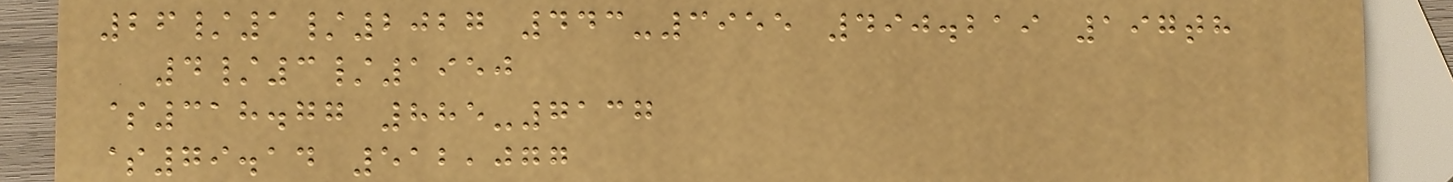26/1/2027 443-3955 490.219 197th
4/3/1950
$318.77 885-7137
$79.14 512,077
